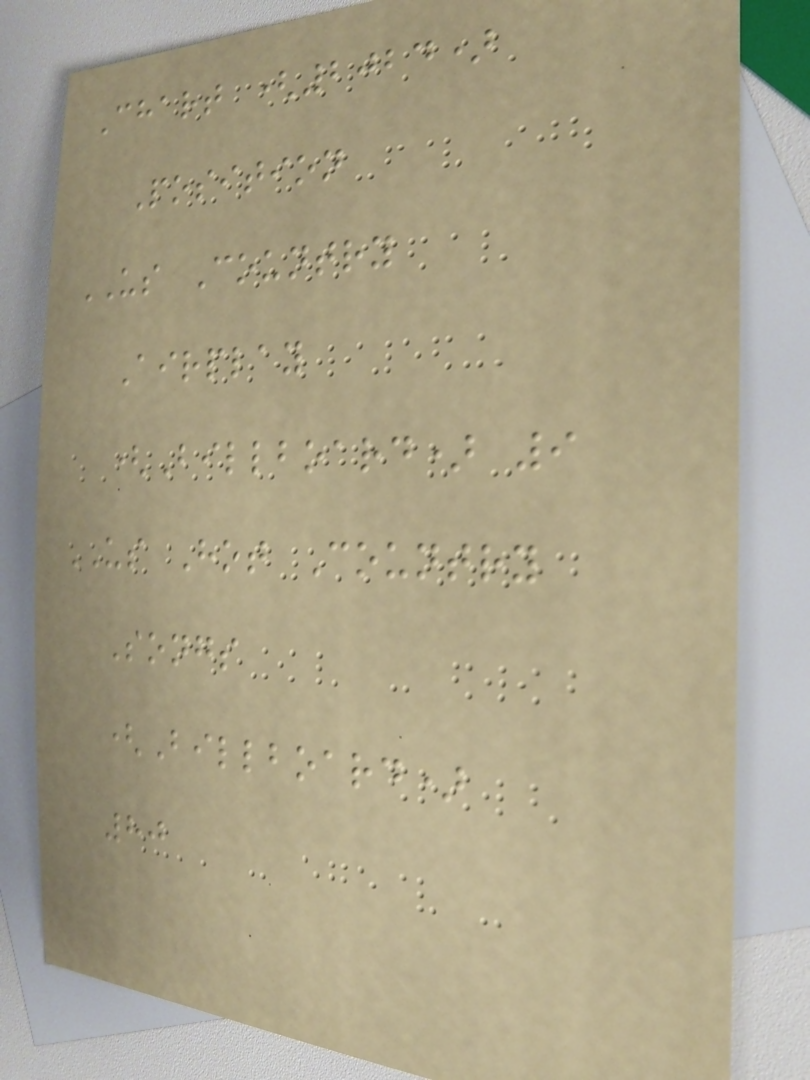Chart (2024)
Position
US Country
Airplay
(Billboard) 9
US Hot Country
Songs
(Billboard)
80
